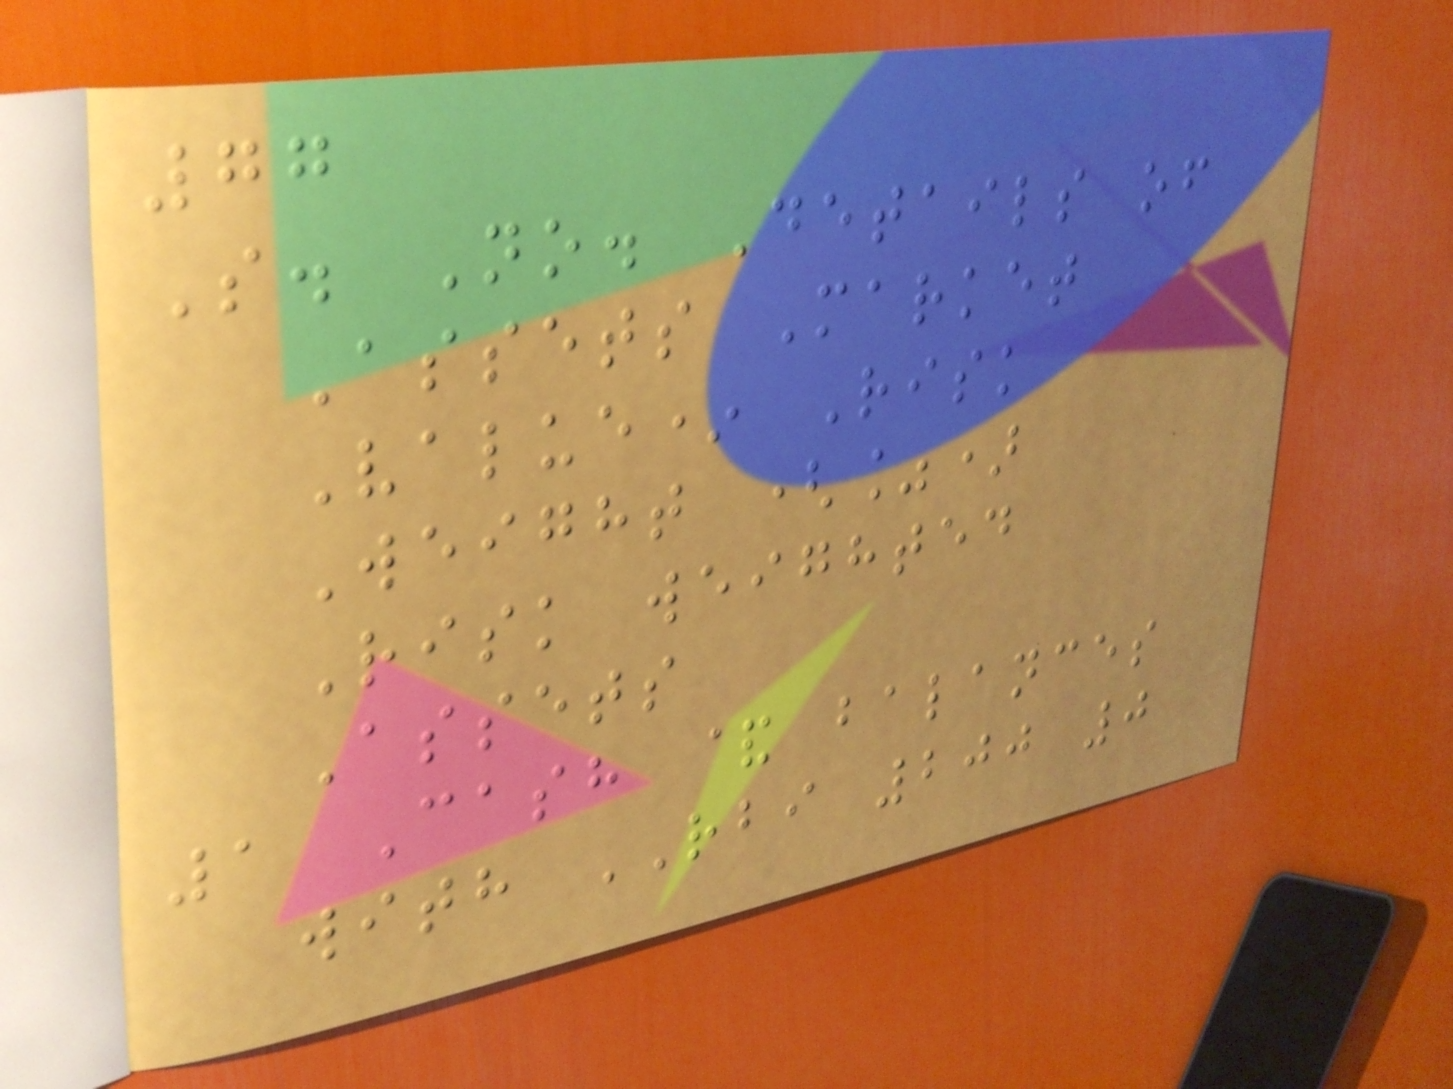77
S. No. Details of
Assets Market
Value* Risk
Weight (%)
Risk weighted
Assets
1 Cash & balances
with RBI 200 0
